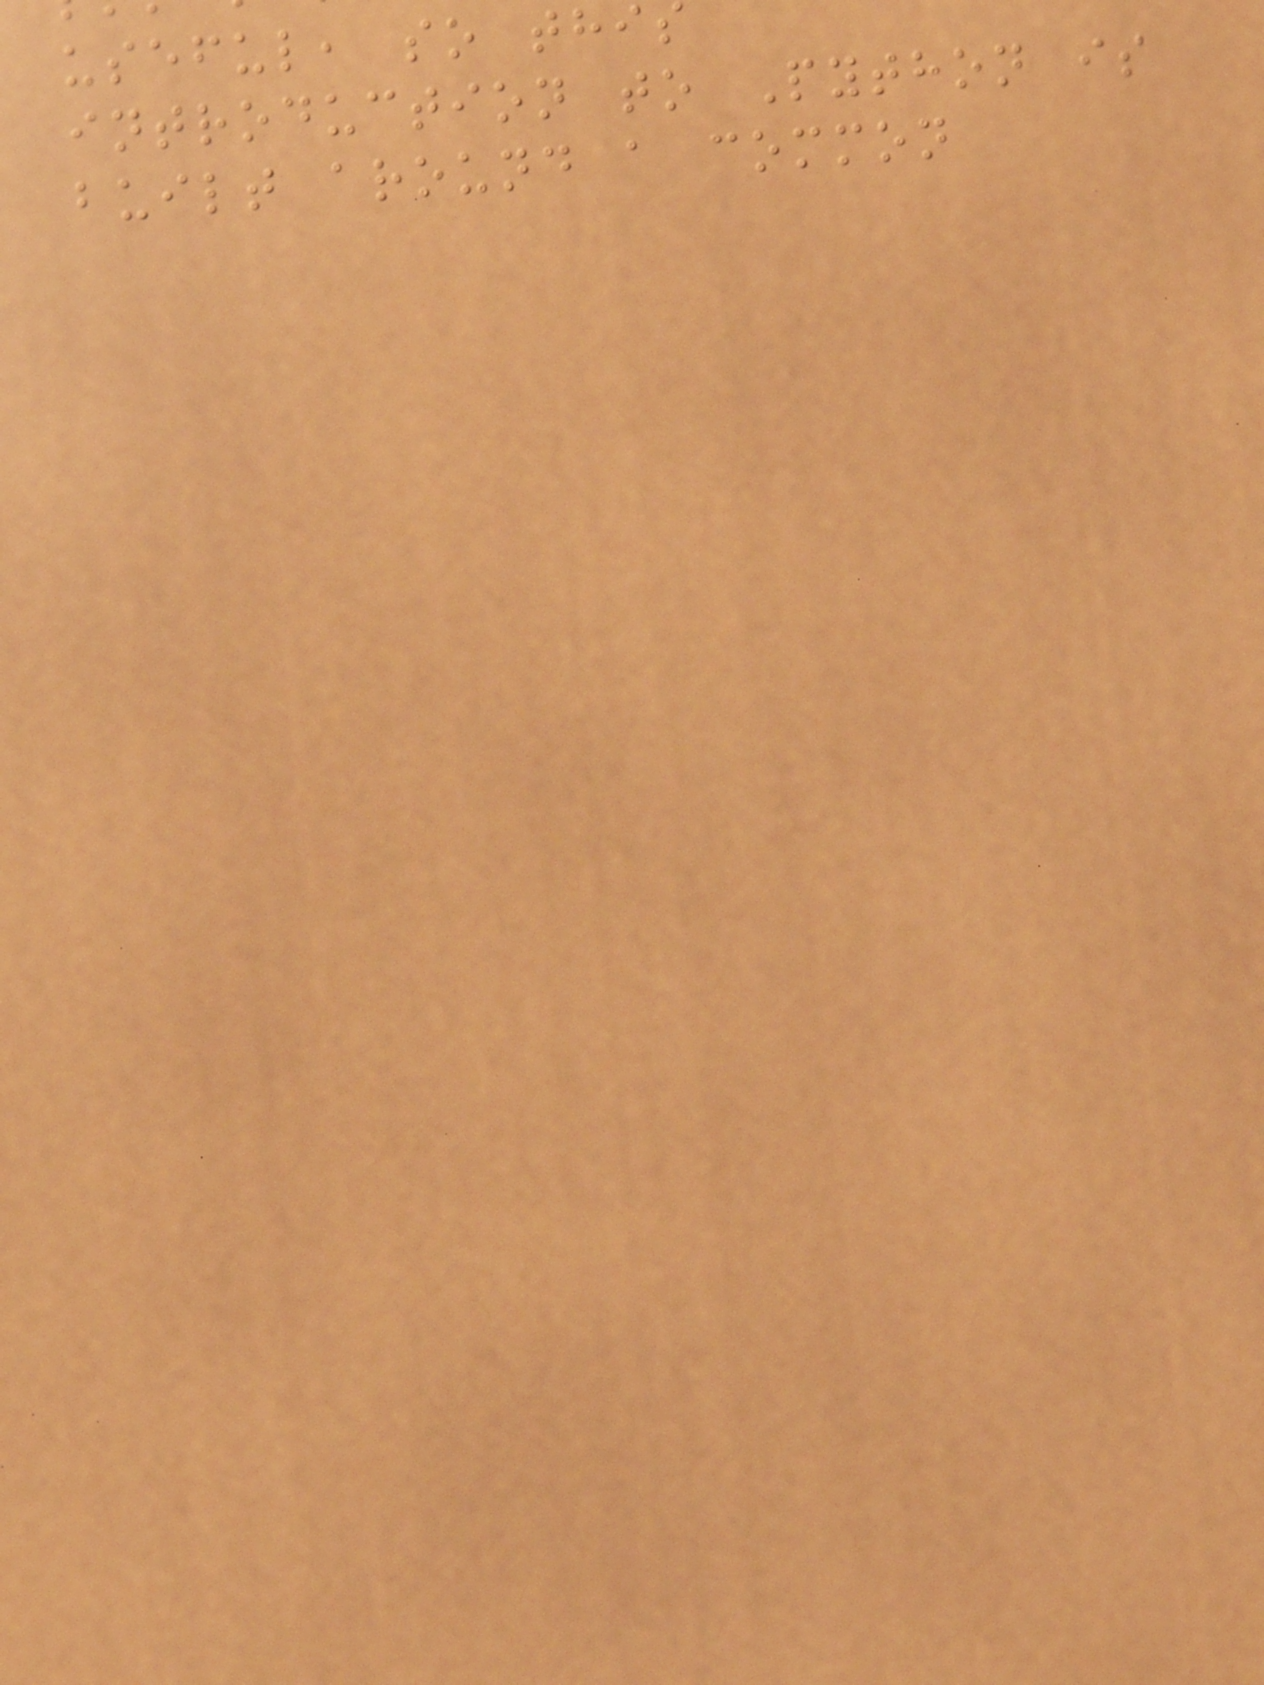useful, so thi
introduction to Python is
built around a common
